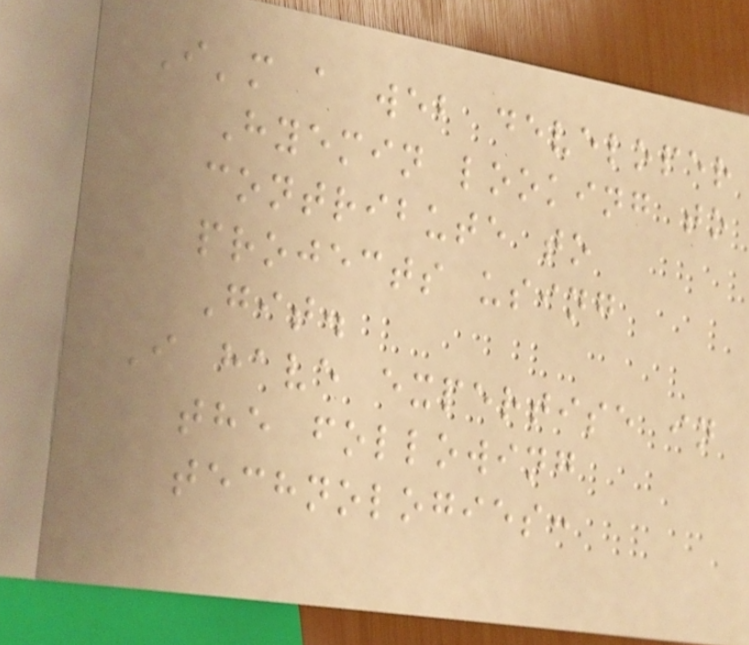I'm a web developer
Hyemin looking to
contribute to
projects using
Git.
I have expertise in
the following
technologies:
